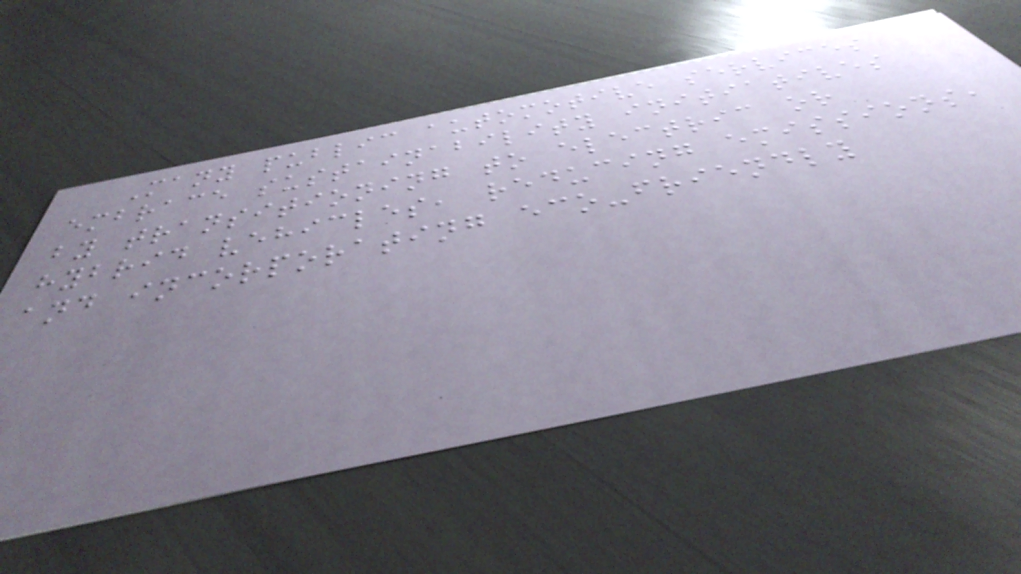Many public automotive services
embrace sustainability initiatives
by transitioning to electric or
hybrid vehicles, reducing emissions,
and incorporating eco-friendly
